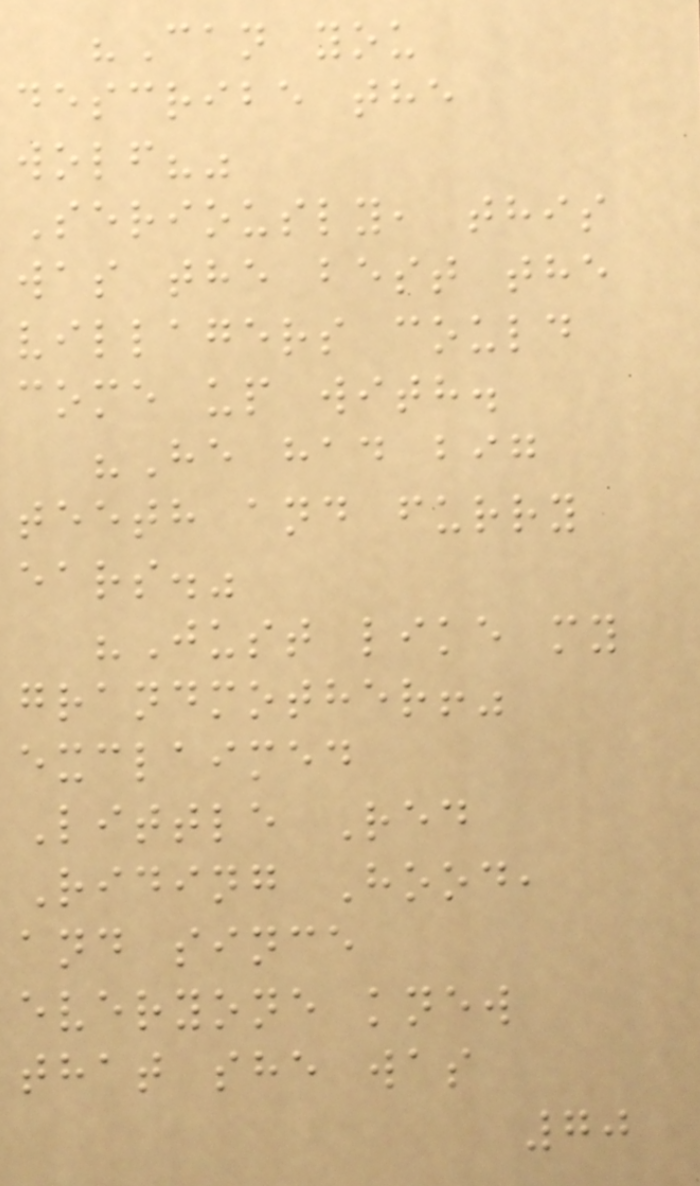"Can you
describe the
wolf?"
Seriously, this
was the best the
villagers could
come up with.
"He had big
teeth and furry
ears."
"Just like my
grandmother!"
exclaimed
Little Red
Riding Hood,
and since
everyone knew
that she was
70
